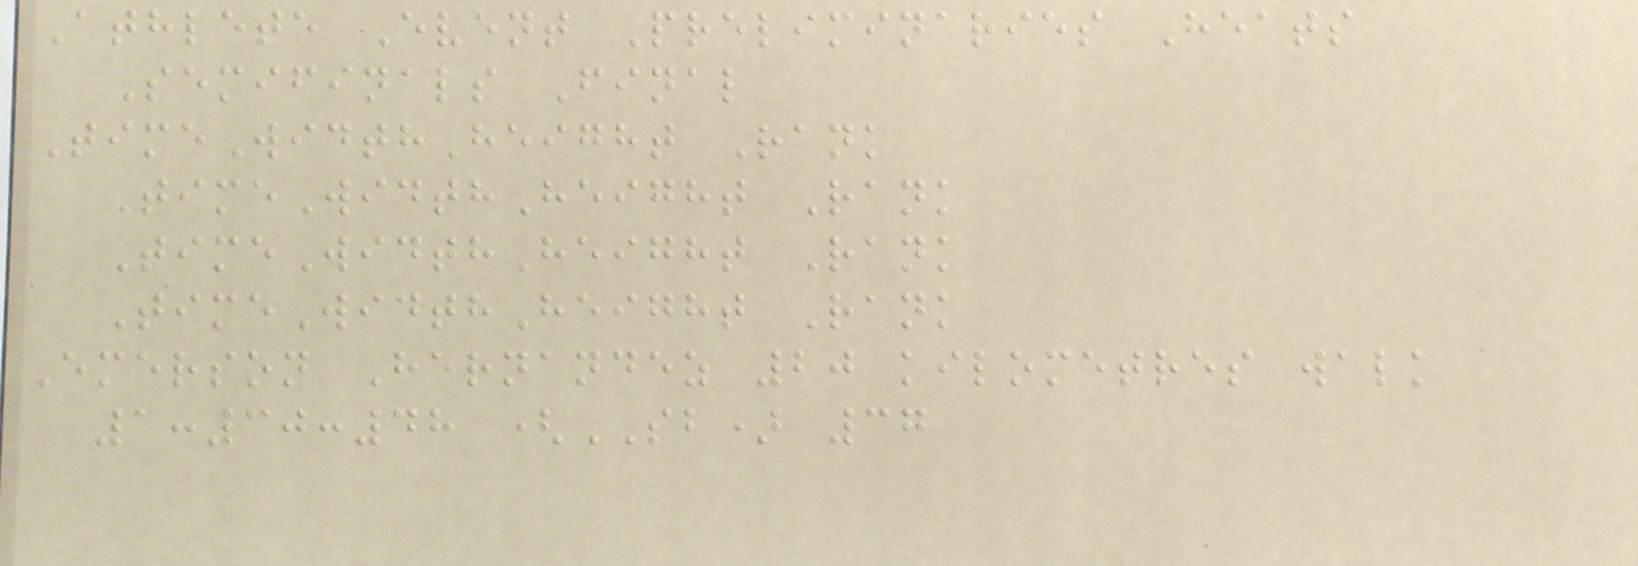Athlete Event Preliminaries Heats
Semifinals Final
TimeWidthHeight Rank
TimeWidthHeight Rank
TimeWidthHeight Rank
TimeWidthHeight Rank
Emerson Hernandez 20 kilometres walk
1:30:48 (SB) 37
